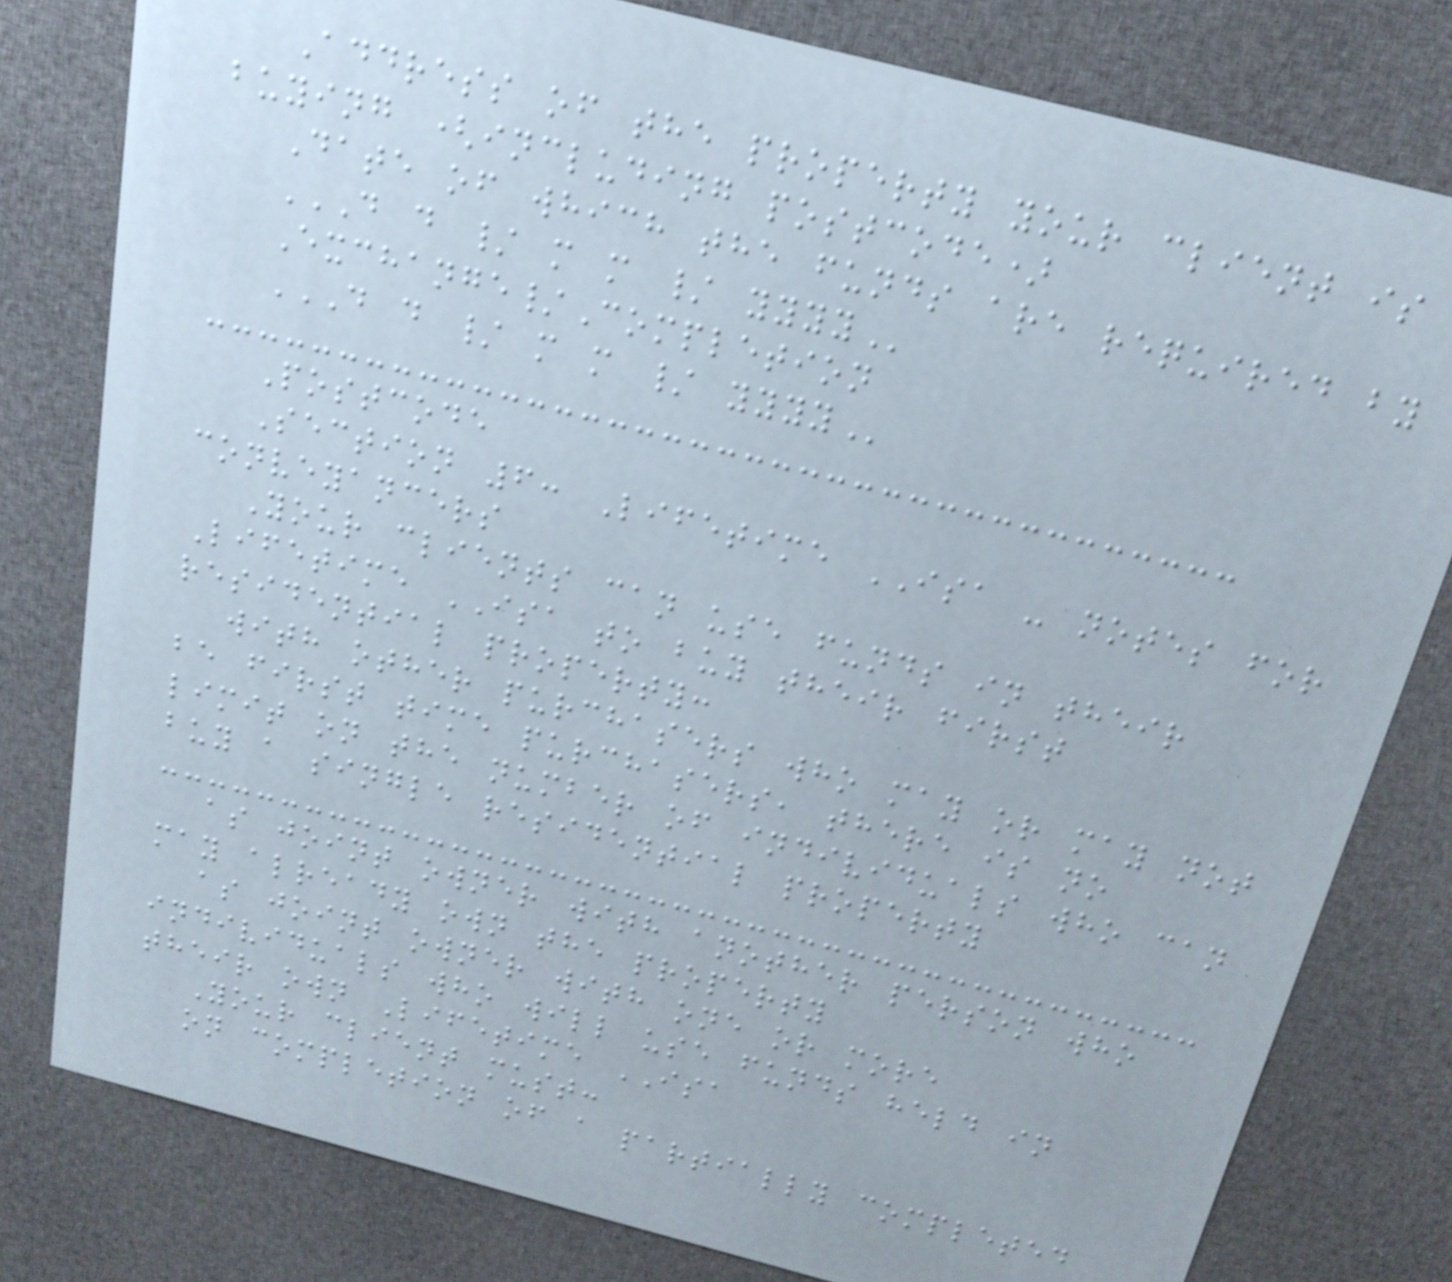Address of the property your client is
buying (including postcode)
Date of which the funds are required by
D D / M M / YYYY
Exchange/Completion
D D / M M / YYYY
Postcode
Section 6: Lifetime ISA - notes for
conveyancers
Your clients can use funds in their
Lifetime ISA to buy their first
residential property:
with other purchasers who may or may not
be first time purchasers, there is no
limit on the number of individuals who can
buy a single residential property
as joint owner with another person who
may already own the property
as joint owner with one or more
individuals who will use funds held in
their own Lifetime ISA
Your client must:
on completion of a partially completed
